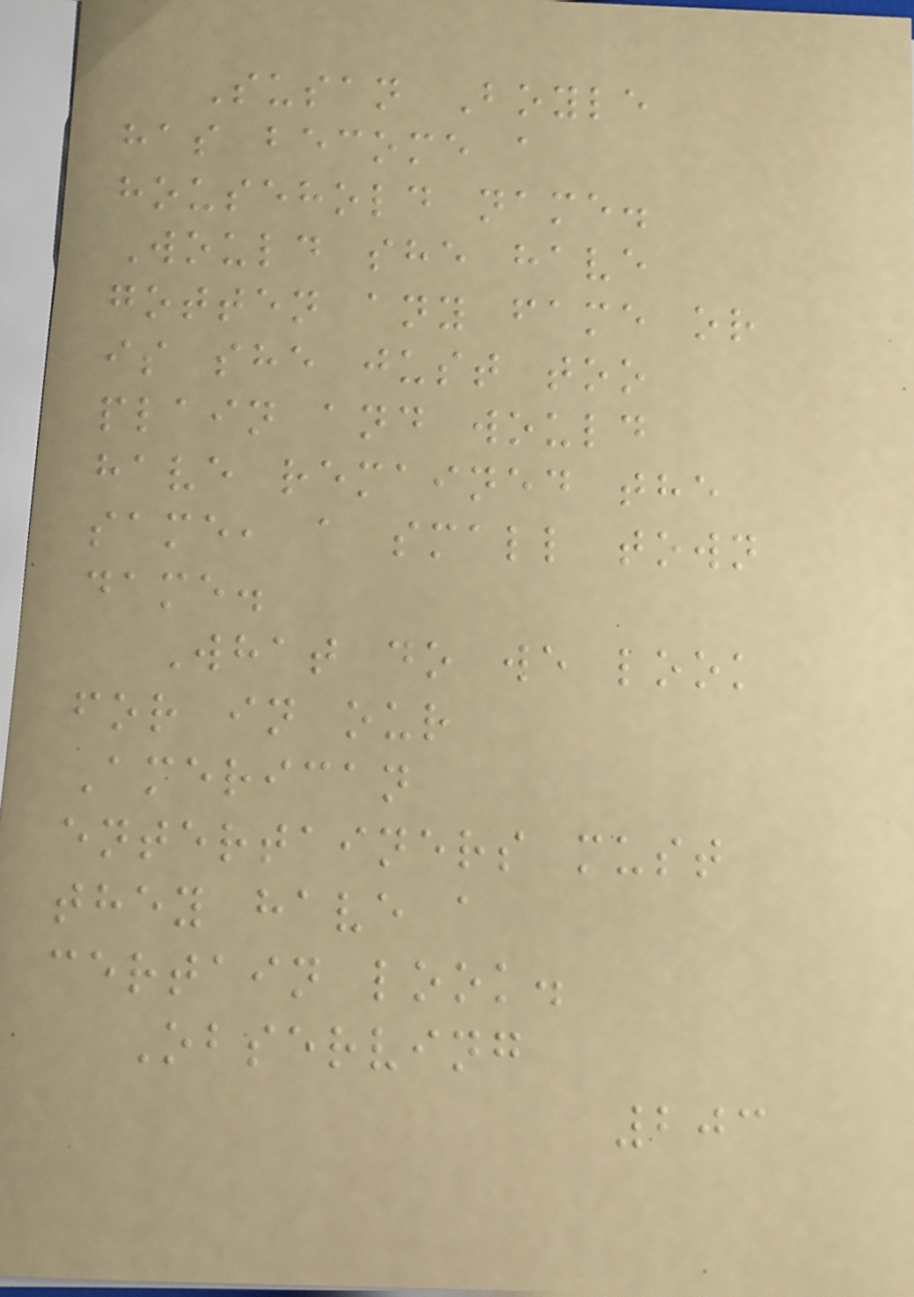Susan Boyle
has become a
household name.
Would she have
gotten any fame or
is she just too
plain and would
have remained the
same, a small town
dame.
What do we look
for in our
American
entertainers must
they have a
certain look.
Observing
203
